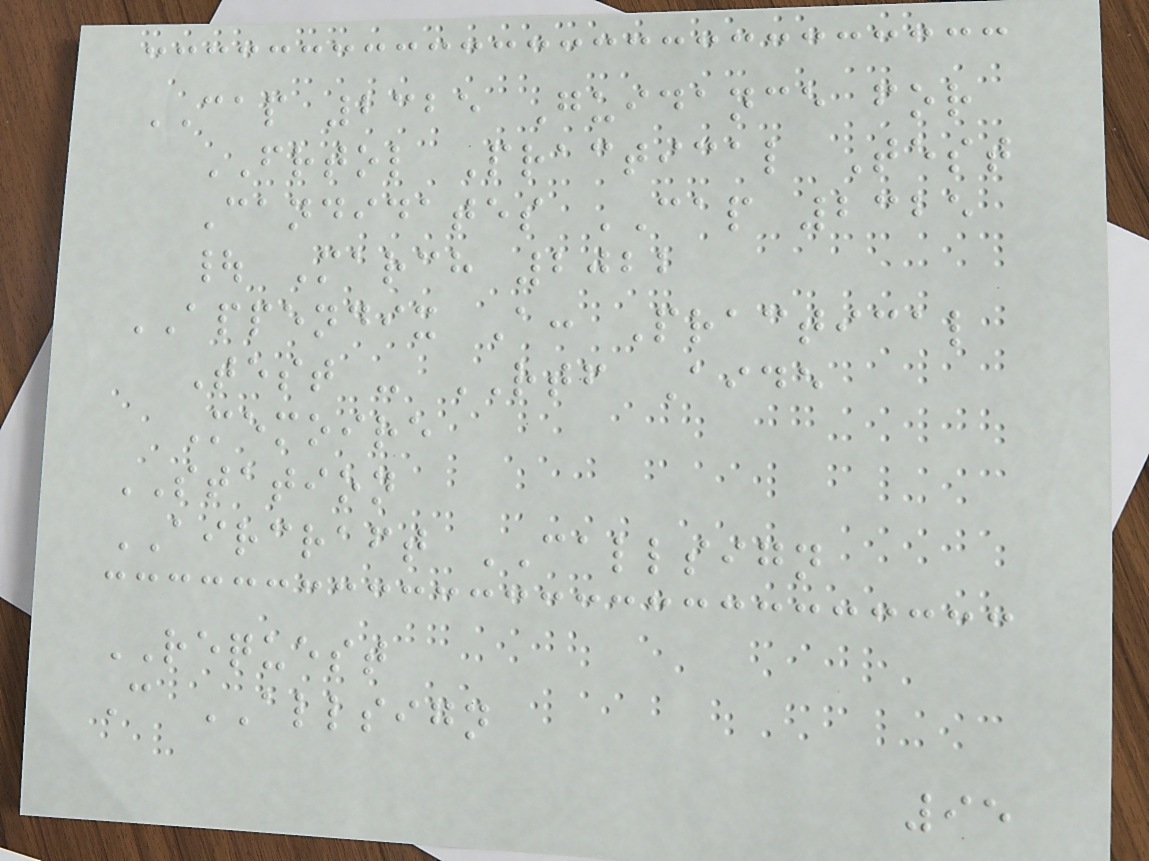CAP 2325 Guidance for
FRTOL Practical Test
Candidates CAP 2325
| March 2022
APPENDIX A: Practical
Test - RTF Aide
Memoire
STATION
AIRCRAFT CALLSIGN
REQUEST
C ALLSIGN
95
